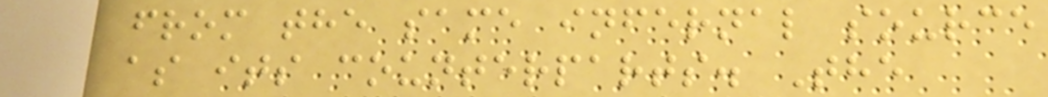from the same infernal source
as its counterparts. The
